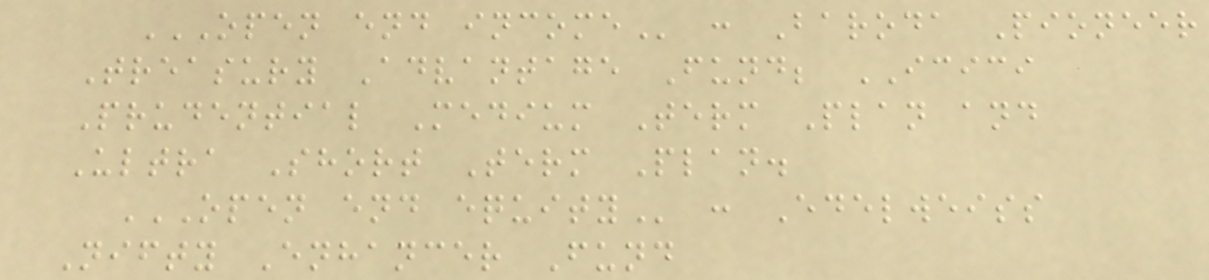OPEN END INCOME : Baroda Pioneer
Treasury Advantage Fund; ICICI
Prudential Medium Term Plan and
Ultra Short Term Plan.
OPEN END EQUITY : Edelweiss
Nifty Enhancer Fund
